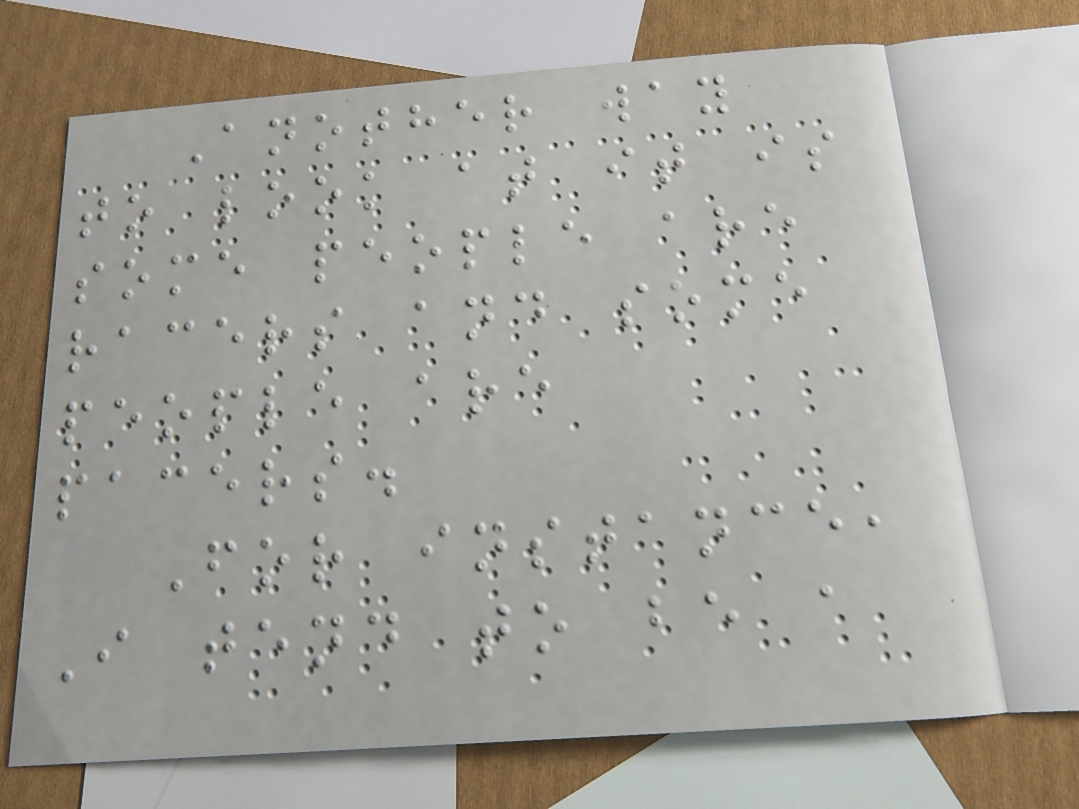Another way
to look at it is
some people are
racers and some
people are
pacers.
For instance,
I tend to be a
